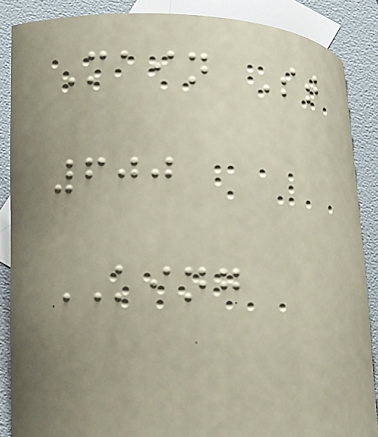Main St
600
KING
